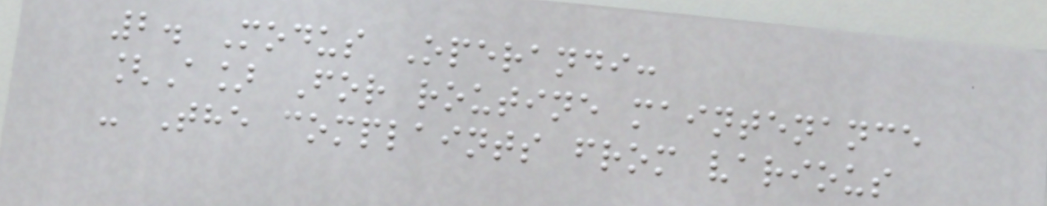2. Modus Operandi:
[A] For routine maintenance
- The complaints from various
